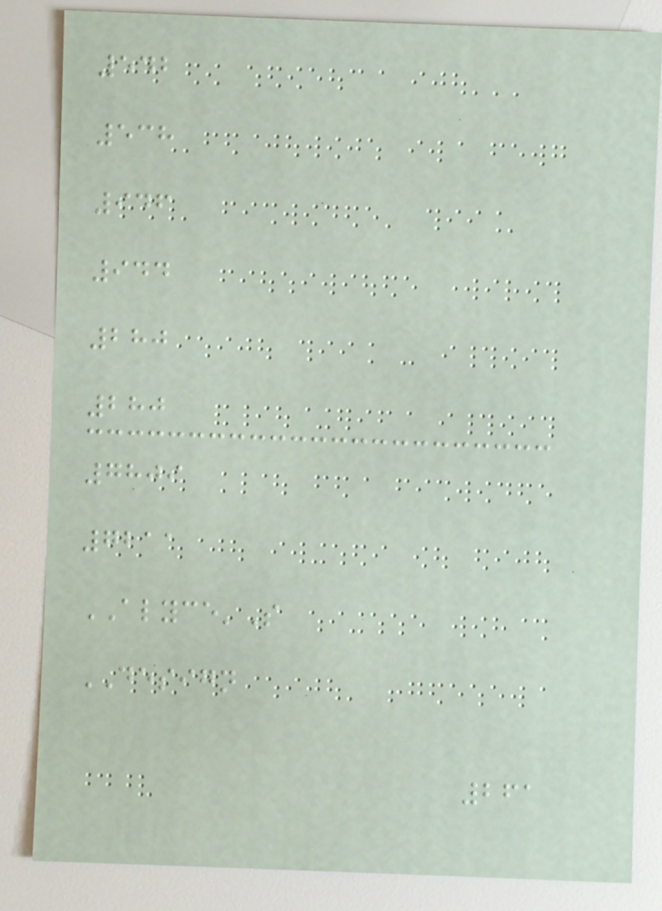542
538
946
944
280
280
7809
7211
ALYCE'S
DESIGN
261
